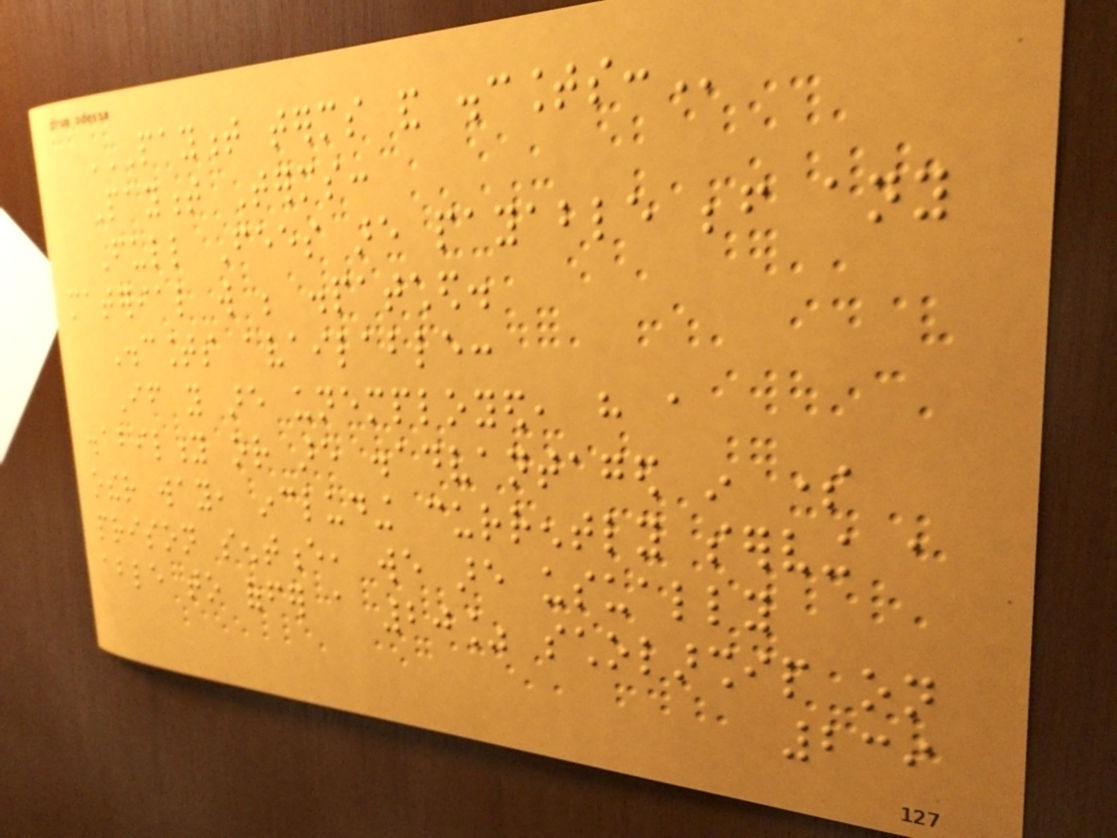PAYMENT TERMS AND DISCOUNTS:
Payment Terms:
Full Fees are payable before any
material will be dispatched.
Discounts available:
If you are unemployed, have a
disability or are disadvantaged in some
other way, including currently serving a
prison sentence, we are usually
able to offer a 20% scholarship on
239
